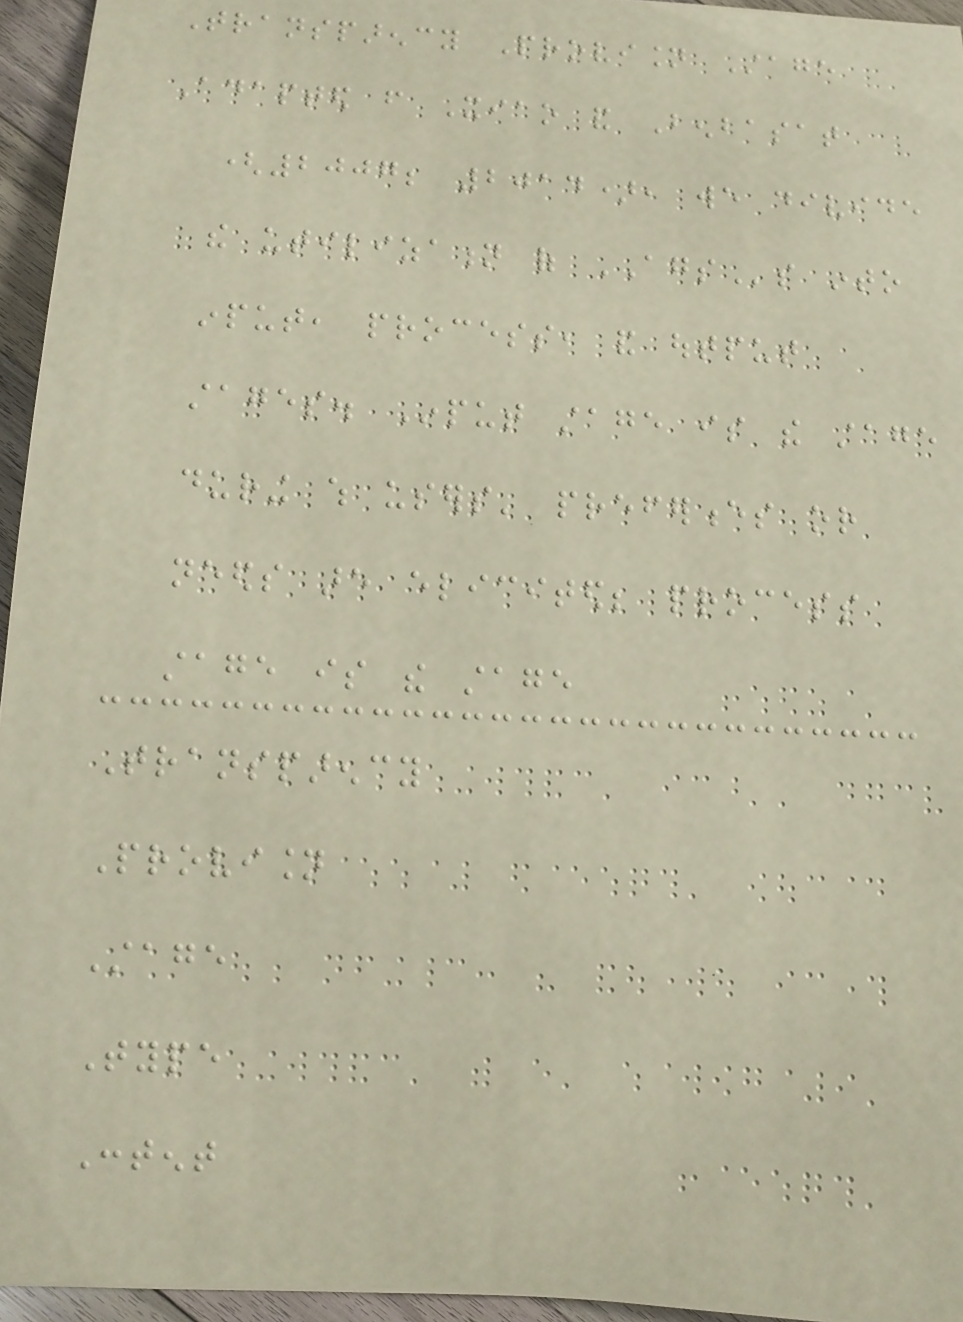Transparency Provision Stage
Adapted from Xiao and Benbasat
(2007; 2014), we divide
the utilization of AGSs into
input, process, and output
stages. Input stage is the stage
during which users' preferences or
needs are elicited; process
stage is the stage
Transparency
Provision
Stage
Type
Content
